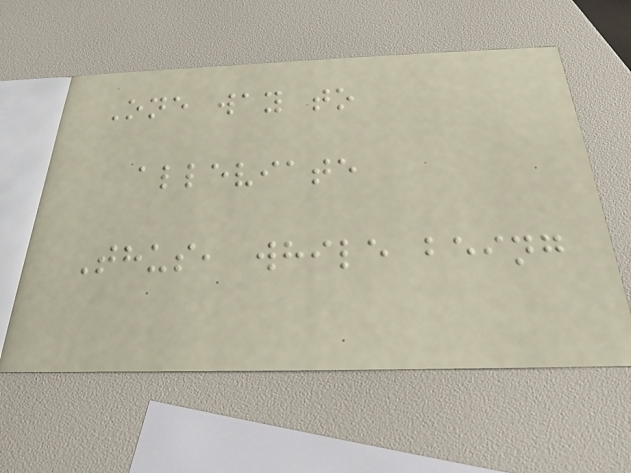One way to
alleviate
Thus, while being
